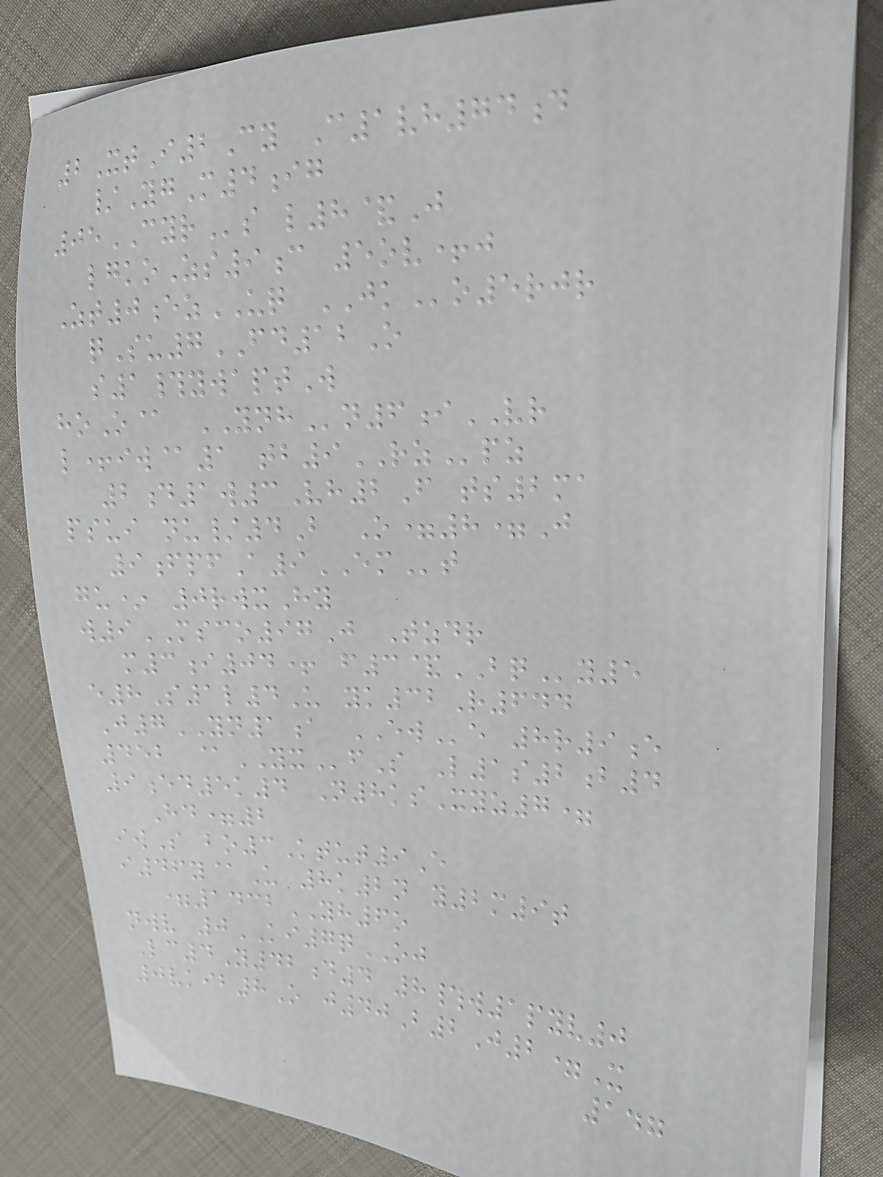2XtI2Cy C1vh74d
/YgM4ig
05CYRs l8&J
lgkoZs9c 5ov+j
Zt0ezUQ JKo5rjr
qSu7FD12O
s1#ywaptW
hoO@ YNHn6iVR
l+iw@1 tb9RZpz
2d1w3Vh2F ts2ma
psui nu/4B O=8=J
9fpfA9EMt
gu* 0rwxHy
w9MSCO97J Tzdr
m3i04+ f3&BQy5
e8S1l4U yk32R644
J7YN1a EWe 8r9e
452 @YXfS L1s2b4
9ed5k4 N8ksXyz7=
Hd=2
iwS bo3Ktut9E
i46y@U 8k2n y2m9t
=1432YH6o
nwv 0KI7qOJ
Lc4Y42d4 8#w1pyv0
0vkib8O j40B2J2=X
147
